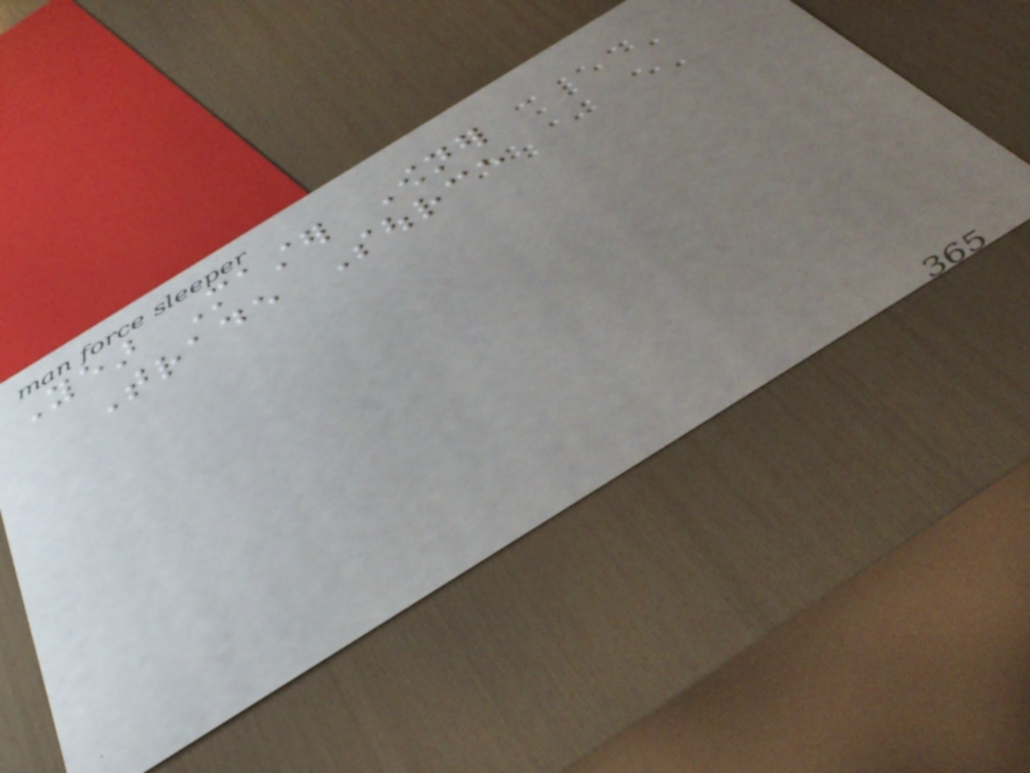Year Master Owner
Trade Source
